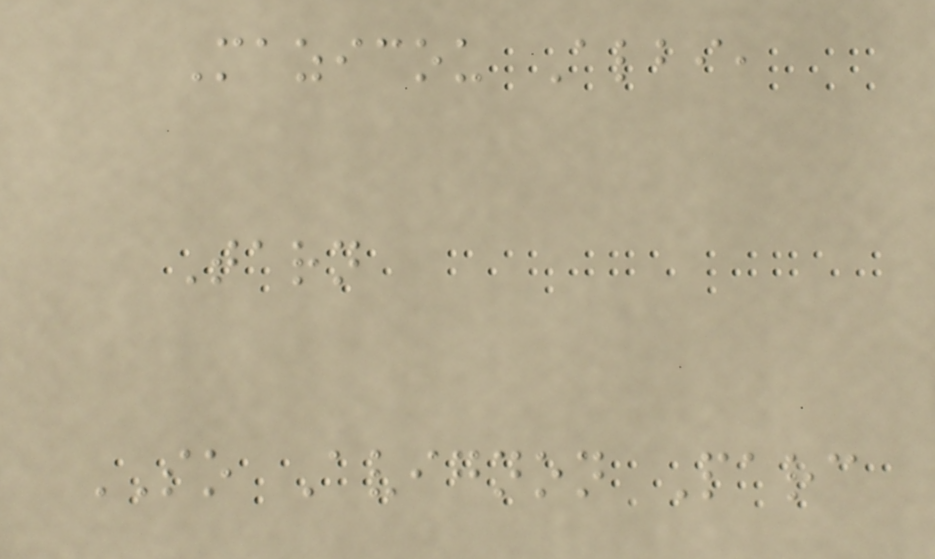Mazicou Albi,
Tarn
SO Avignon Parc
